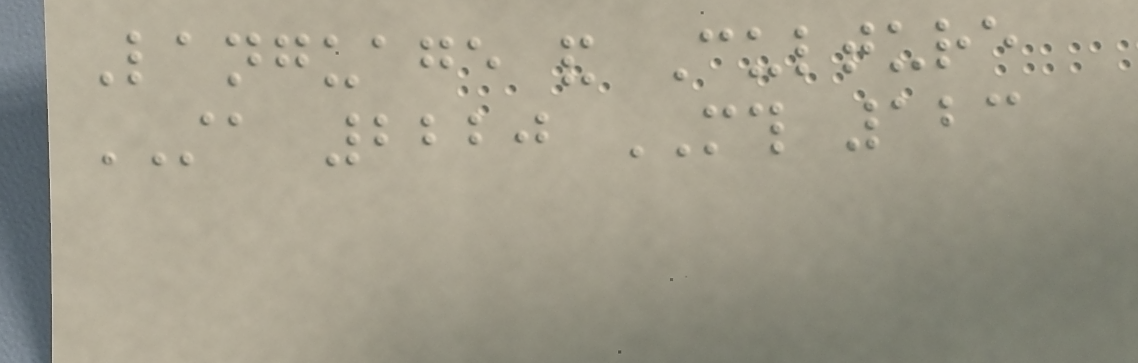Language and Culture
STA 2220 MTH 123
